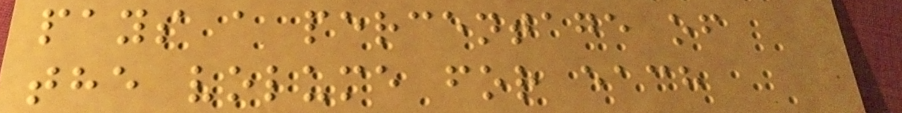pays a percentage of
the volume for each
